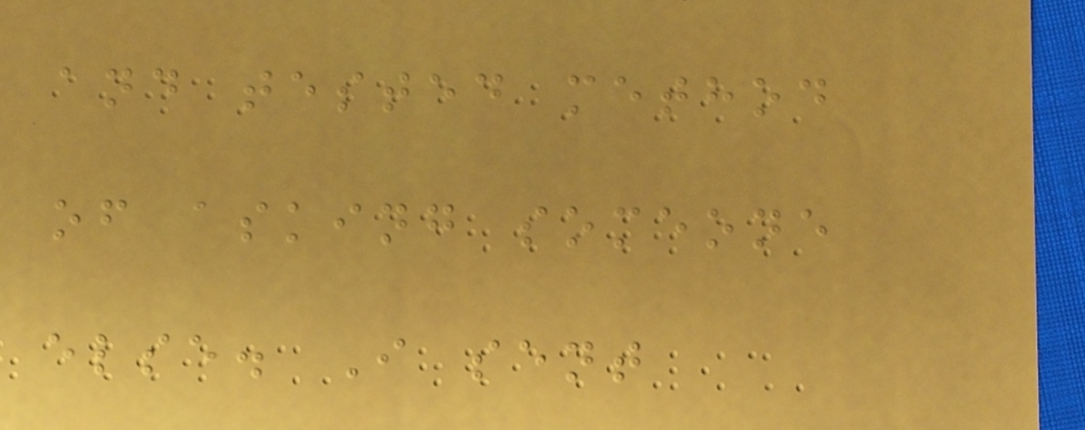and tested method
of asking someone
else. I sent
